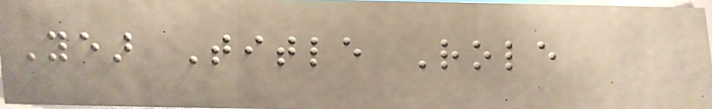Year Title Role
